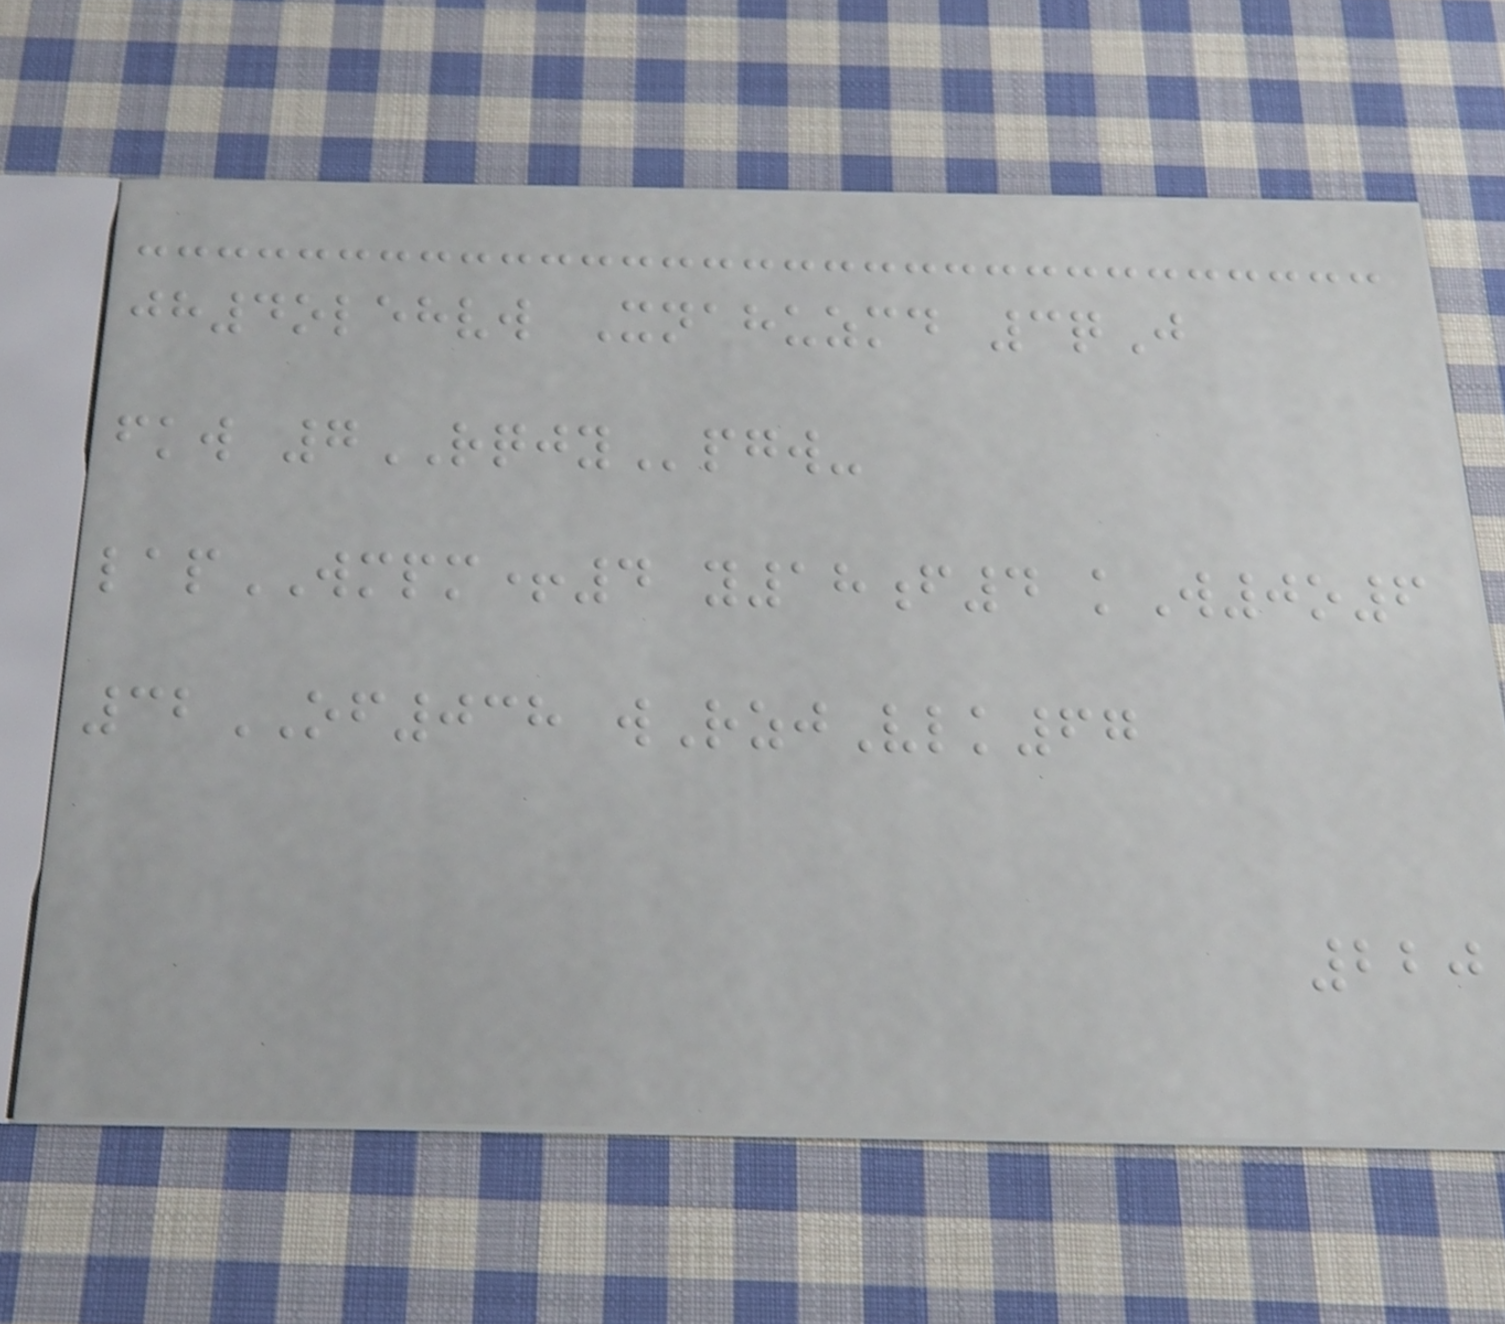jh4olehvw Xnahuzmd 3qJ
fkw 7RQJYpgw-
lapWMPM+4 y18f4 kW0o6
32OF038 wRzjVlk67
220
